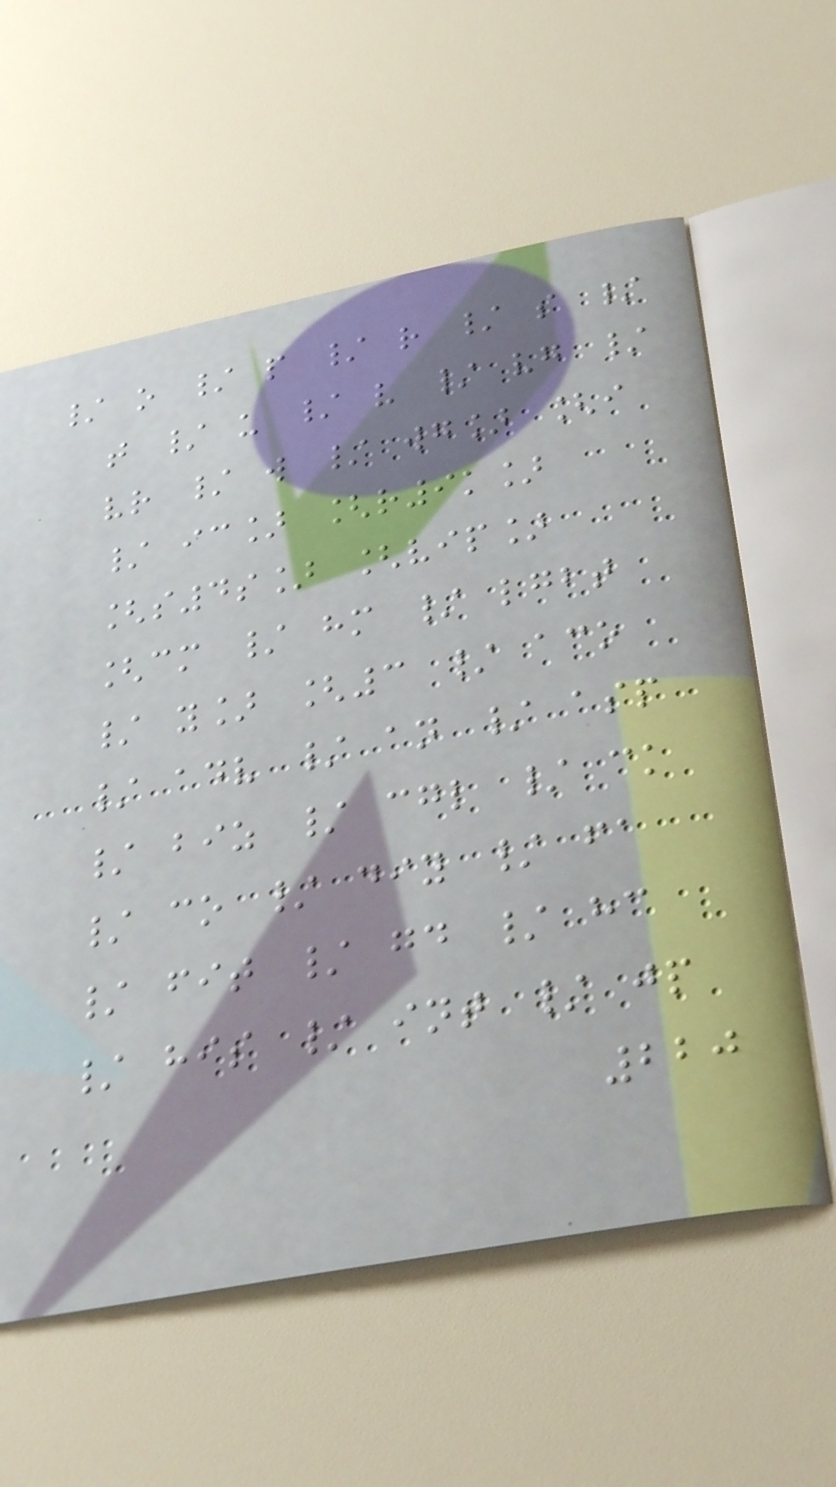/ o / p / r / s /
t / u / v / vg /
vr / w / wg] [i
/ ic] [r9k]
[s4s] [vip]
[cm / hm / lgbt
/ y] [3 / aco
/ adv / an / asp
/ biz / cgl / ck
/ co / diy / fa
/ fit / gd / hc
/ his / int / jp
220
